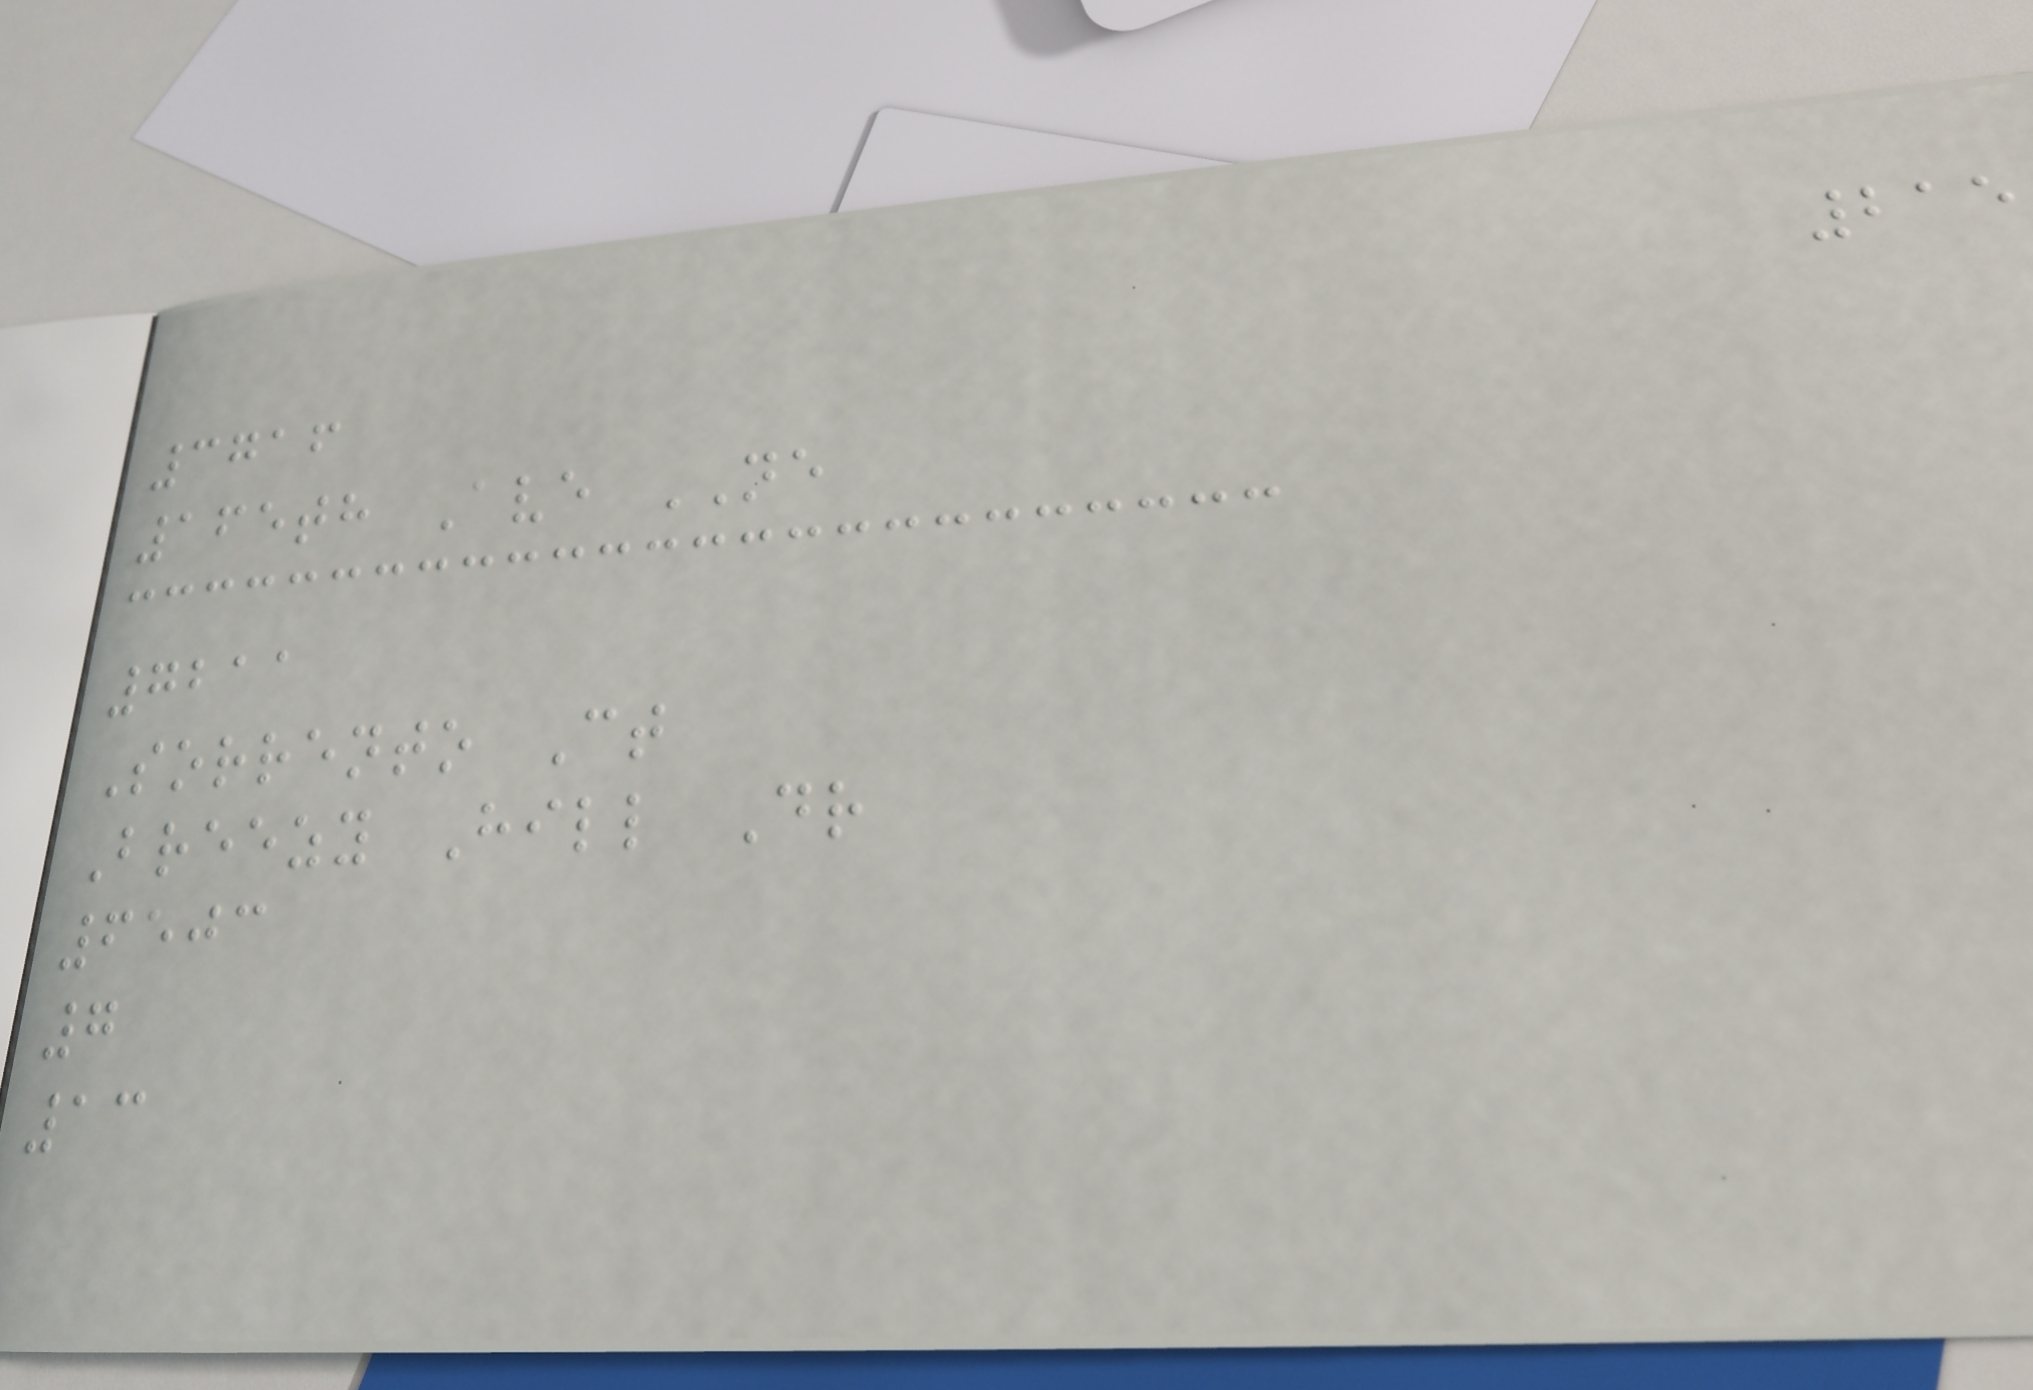215
3716
165th Ave NE
7211
Sorrento Ct
Breezy Hill Dr
6503
7
13
